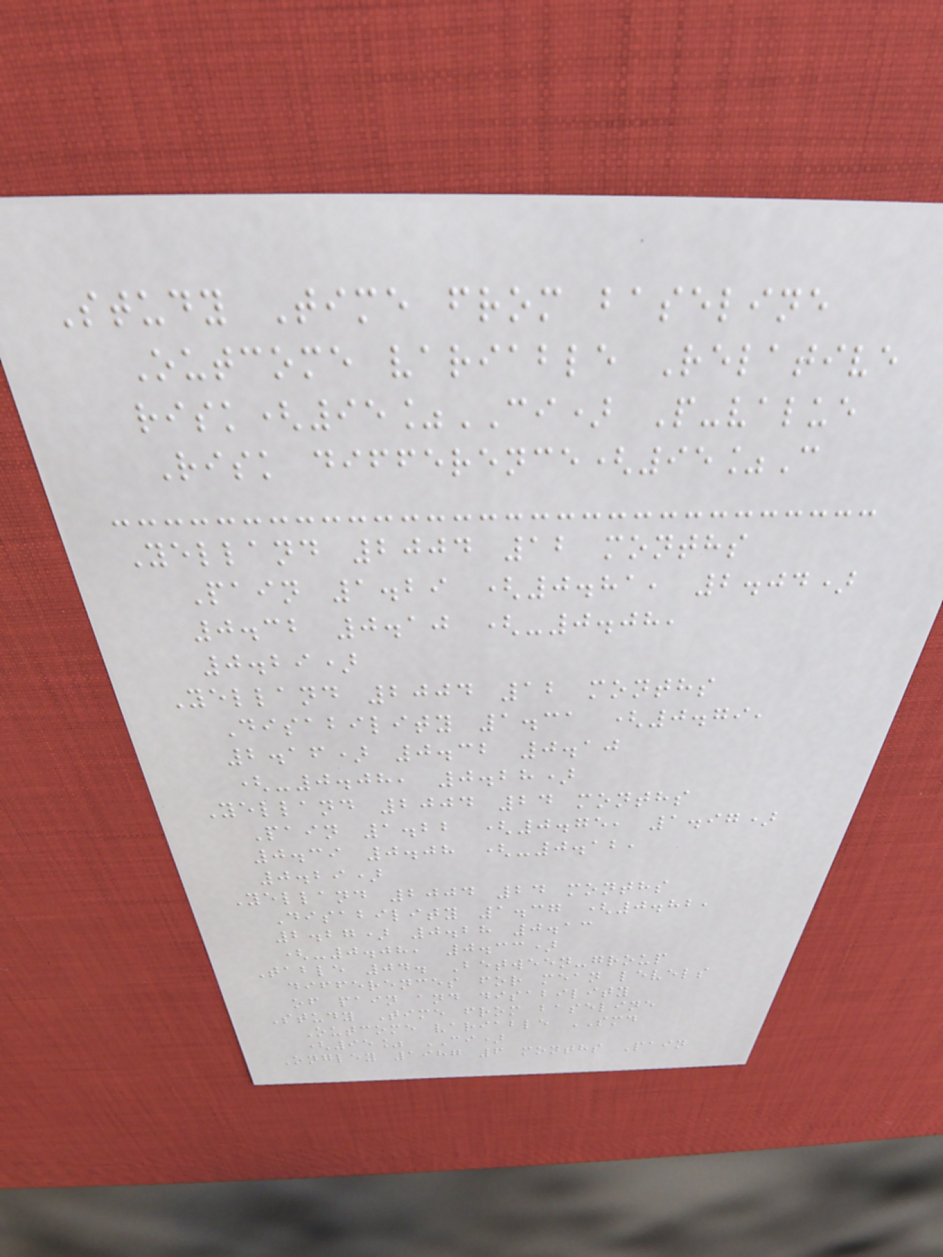Study Time from baseline
Outcome variable Relative
risk(95%CI) P-value
Risk difference(95%C
Yelland 2004 12 months
Pain 1.29 (0.81, 2.04)
0.32 0.10 (-0.08,
0.29)
Yelland 2004 12 months
Disability 1.31 (0.79,
2.16) 0.32 0.10
(-0.08, 0.28)
Yelland 2004 24 months
Pain 1.22 (0.75, 1.97)
0.39 0.08 (-0.12,
0.29)
Yelland 2004 24 months
Disability 1.37 (0.82,
2.27) 0.28 0.13
(-0.08, 0.33)
Table 04. Between-group
differences for mean levels
of pain and disability
Study Time from baseline
Outcome variable SMD
(95% CI)
Ongley 1987 6 months Pain
